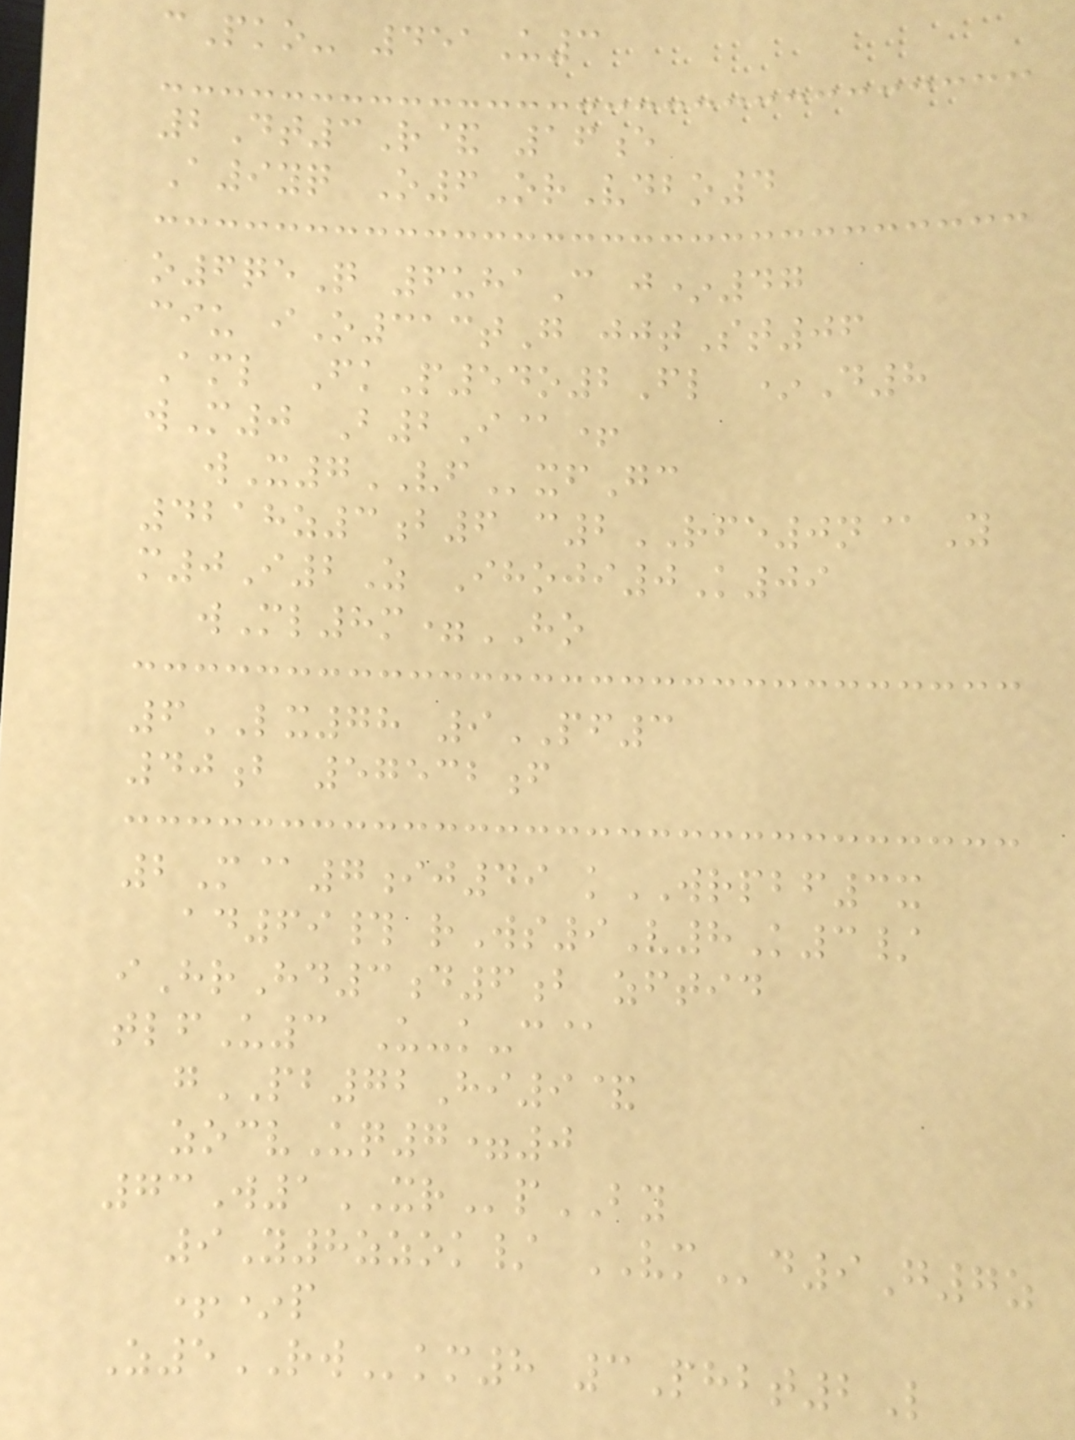cPko- 451U3
2Dt3R& 16e
A9yq O6OrVdbo4
o6qeQ 6uhaC j*47
ciu iO313tG jjtSt06
Aml FkP54o2Fl *D8
wM0 B2I@+
wX7VFxfGc
4218z3b6 c2RFE0n@Y
m0I2Z Ihoji0K09
wMl8m=HO
6LX78 9PF3
40b 57532f
2M@7ij49 kWRPBF3x
ad69# rWs9V8K3/
iHrHd3d6b zftid
tlfU3 U-k-c@
gPB72Hi9&
zocvUq7=0
73W1XRpBY
9Y8zzok/ VMd9G7z
+*p
Z5RWkm8 3Phbt2L
